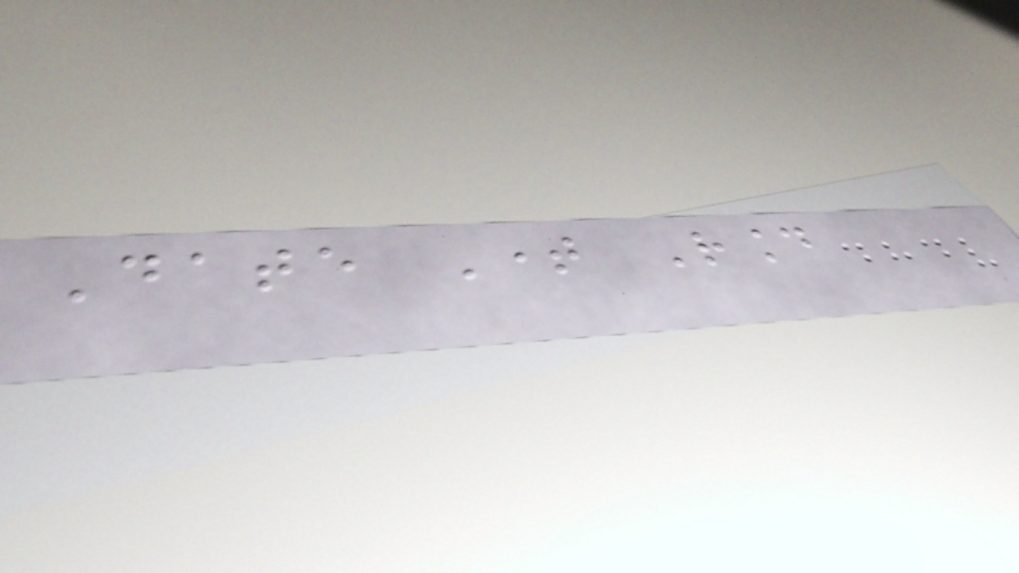Date Time Round
